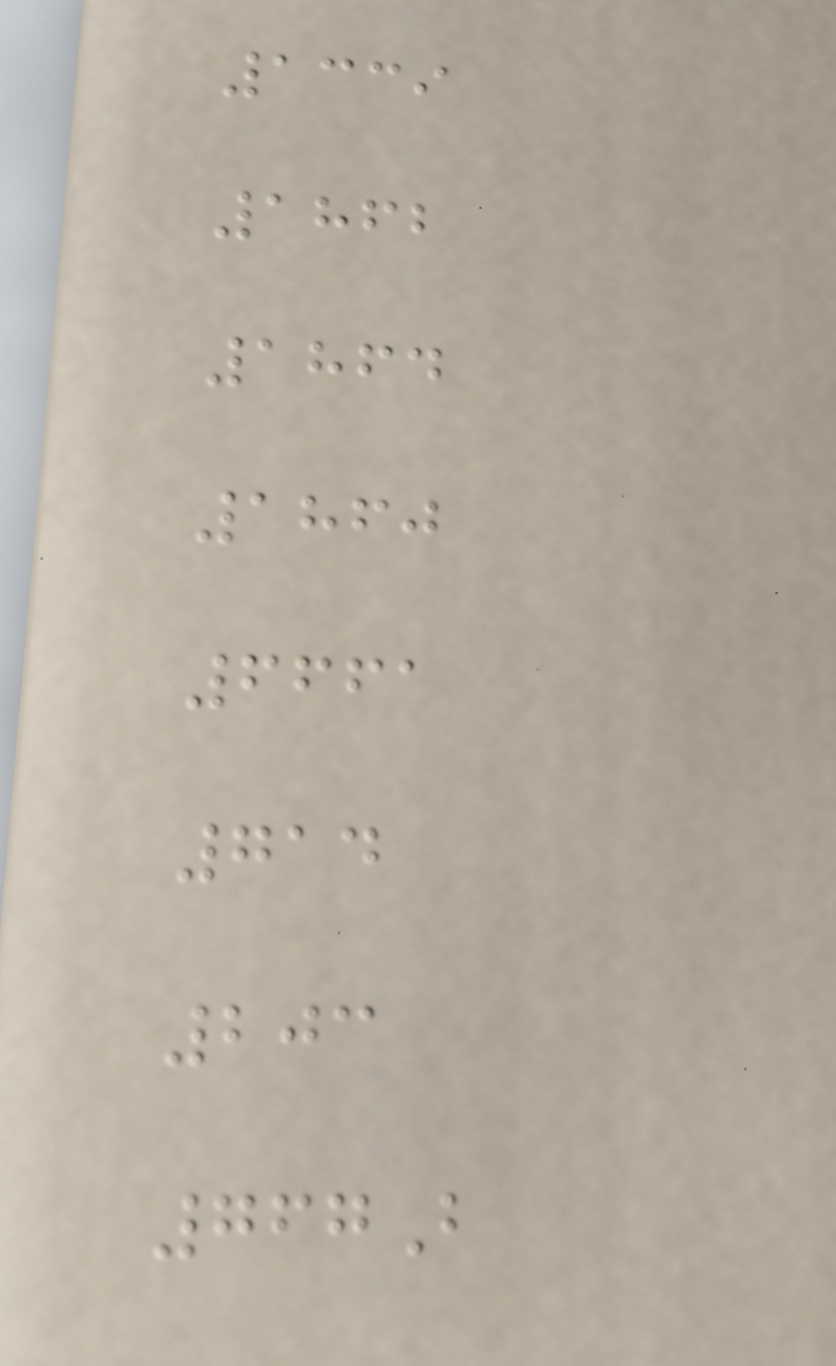1339
1862
1864
1860
6661
714
203
767B
